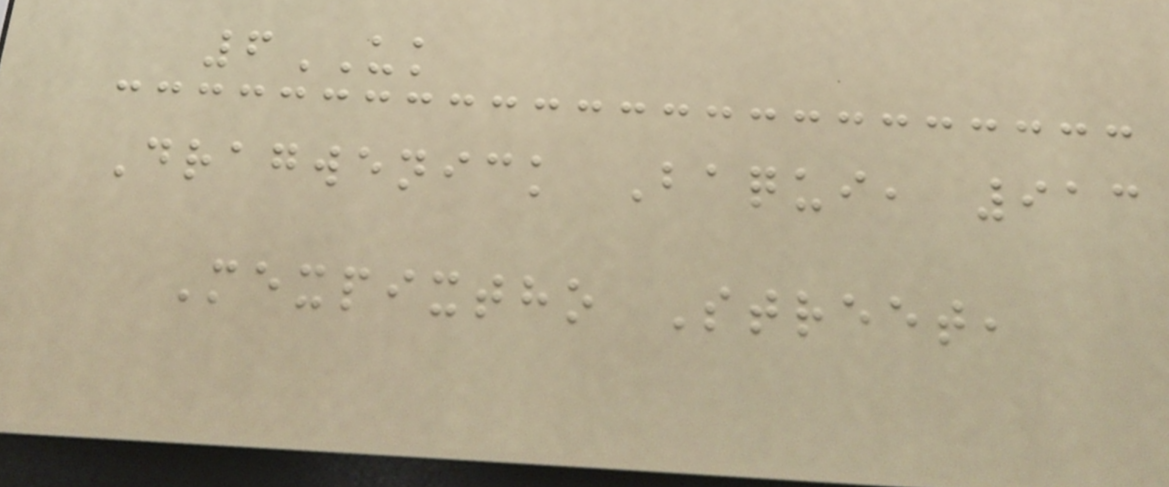6UK
Dragwenick Baqui, 913
Mexpixtho Street,
